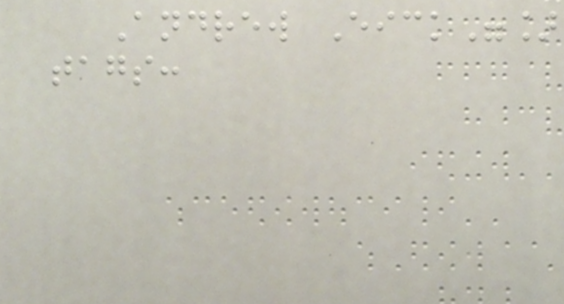Andrew Eick"]
tags:
